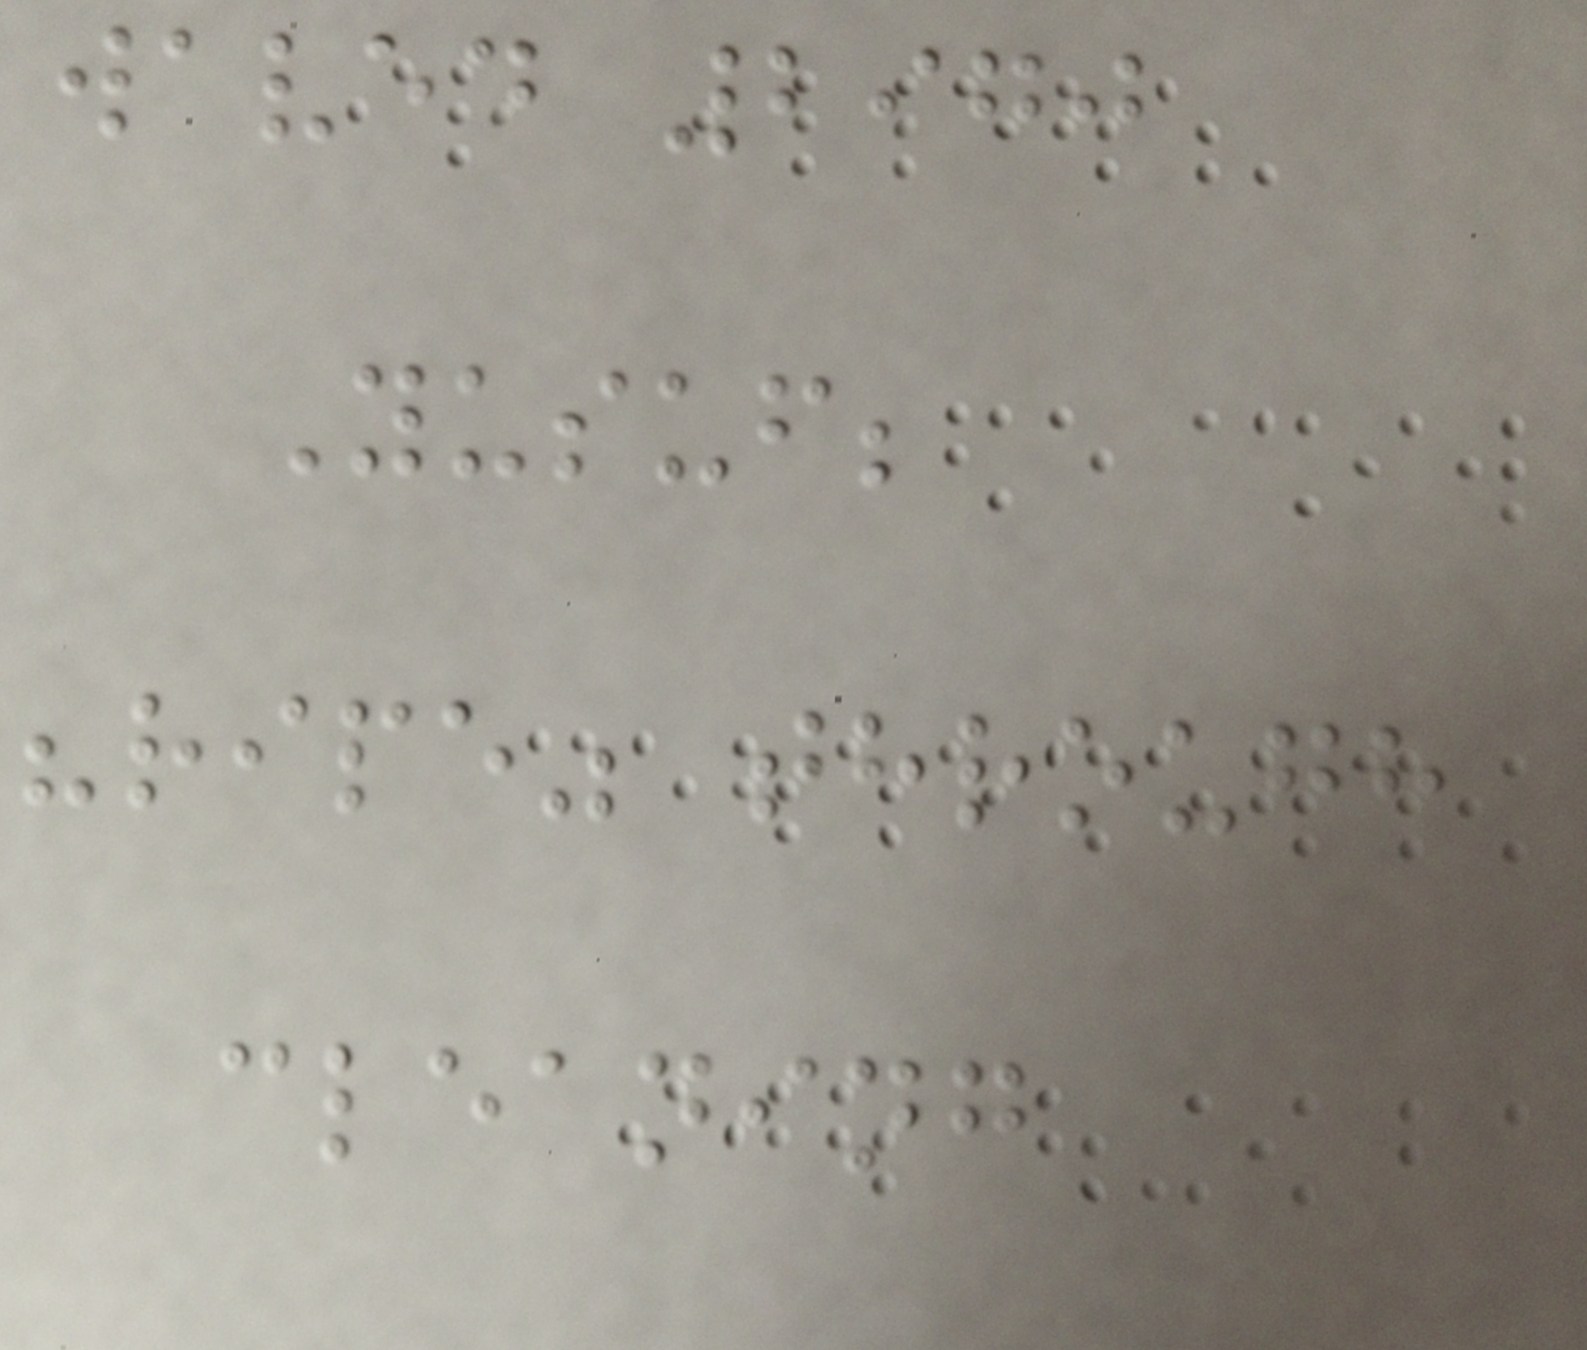waved 2970
Yusuf;
"ripe" through
cleaning
